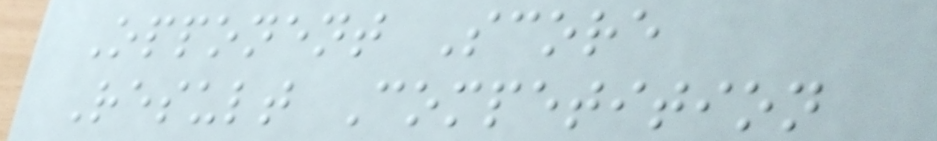Opponent Score
Result Competition
